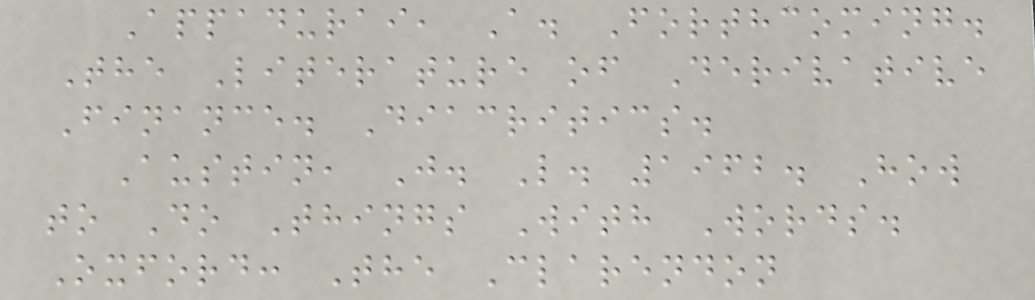Appadurai, A. Forthcoming.
The Literature of Derivative
Finance. Diacritics.
Austin, J. L. 1962. How
to Do Things With Words.
Oxford: The Clarendon
